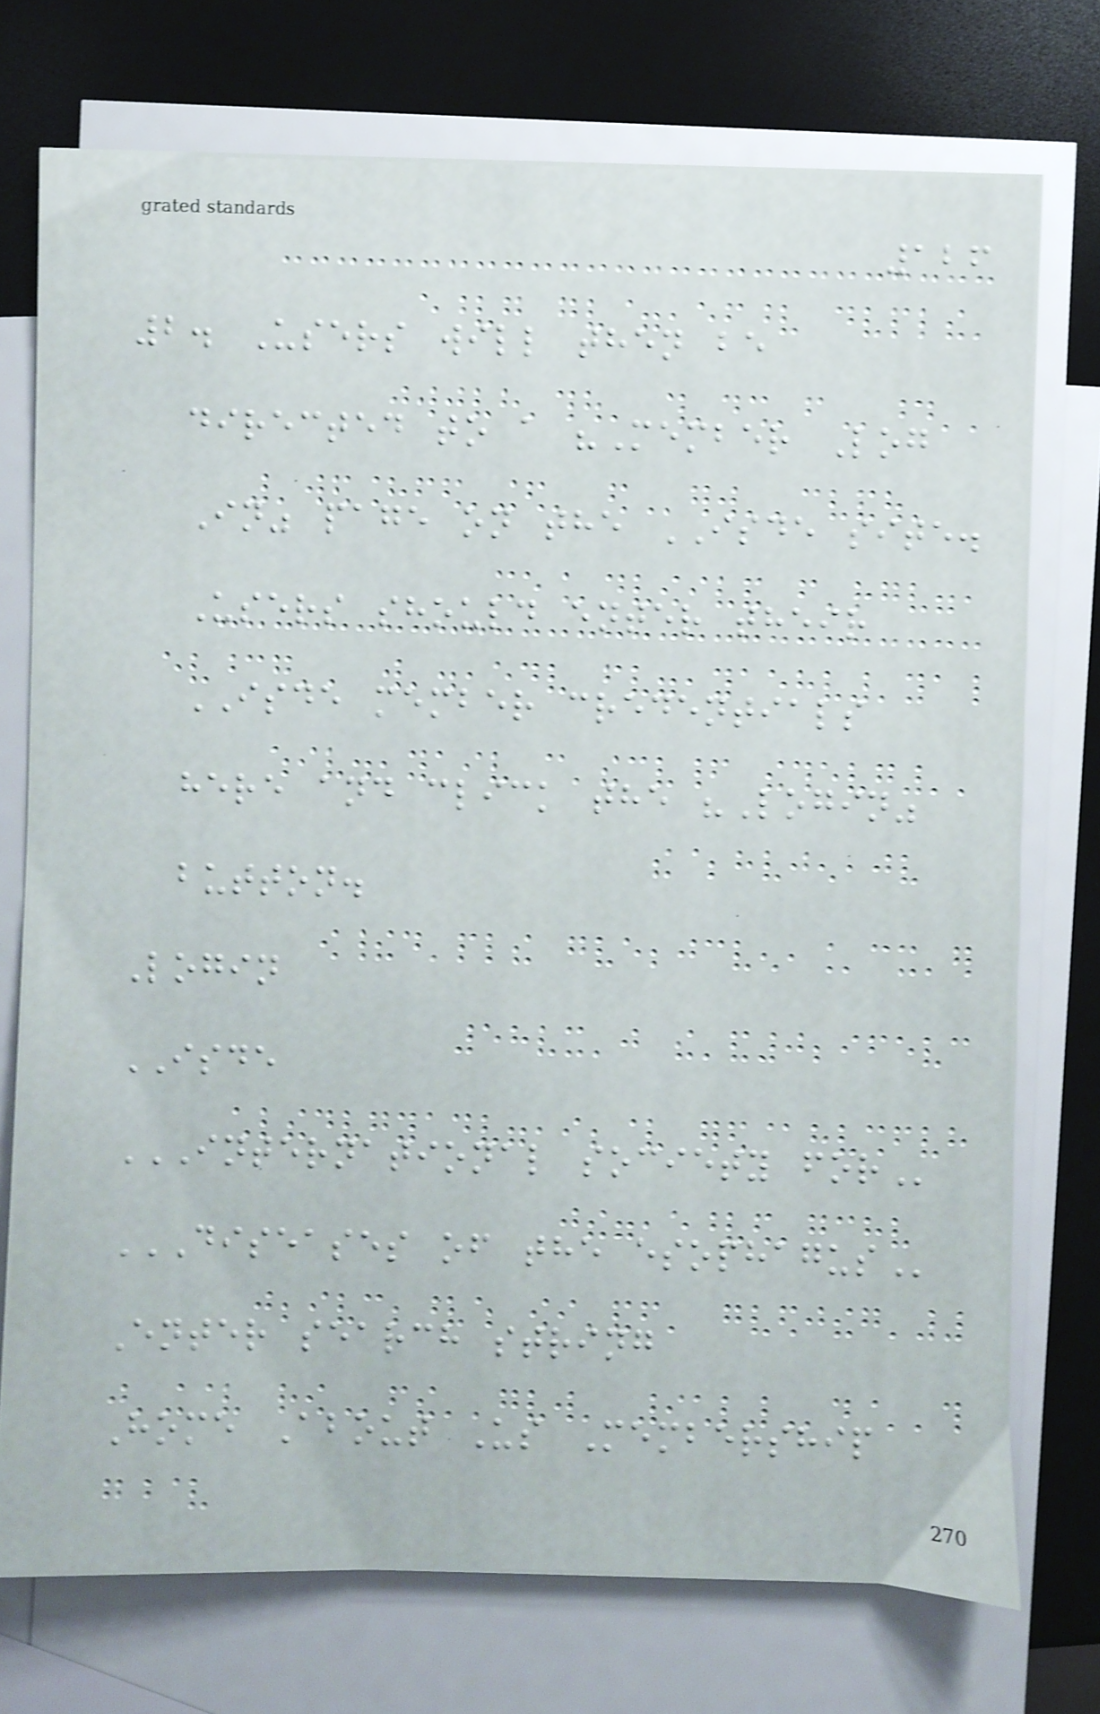126
2. Users will then be
directed to a "Member Log
In" page on the ISDE site.
Users should enter their
ISDE member credentials
here and click the "Login"
button.
Login
ISDE
INTERNATIONAL SOCIETY FOR
DISEASES OF THE ESOPHAGUS
Enter search string
Home About Us Membership
